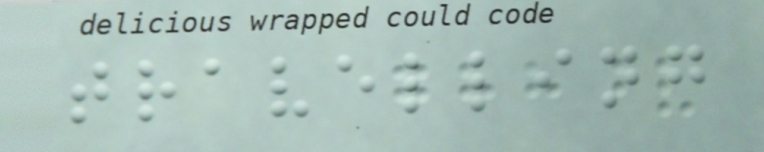travelling
